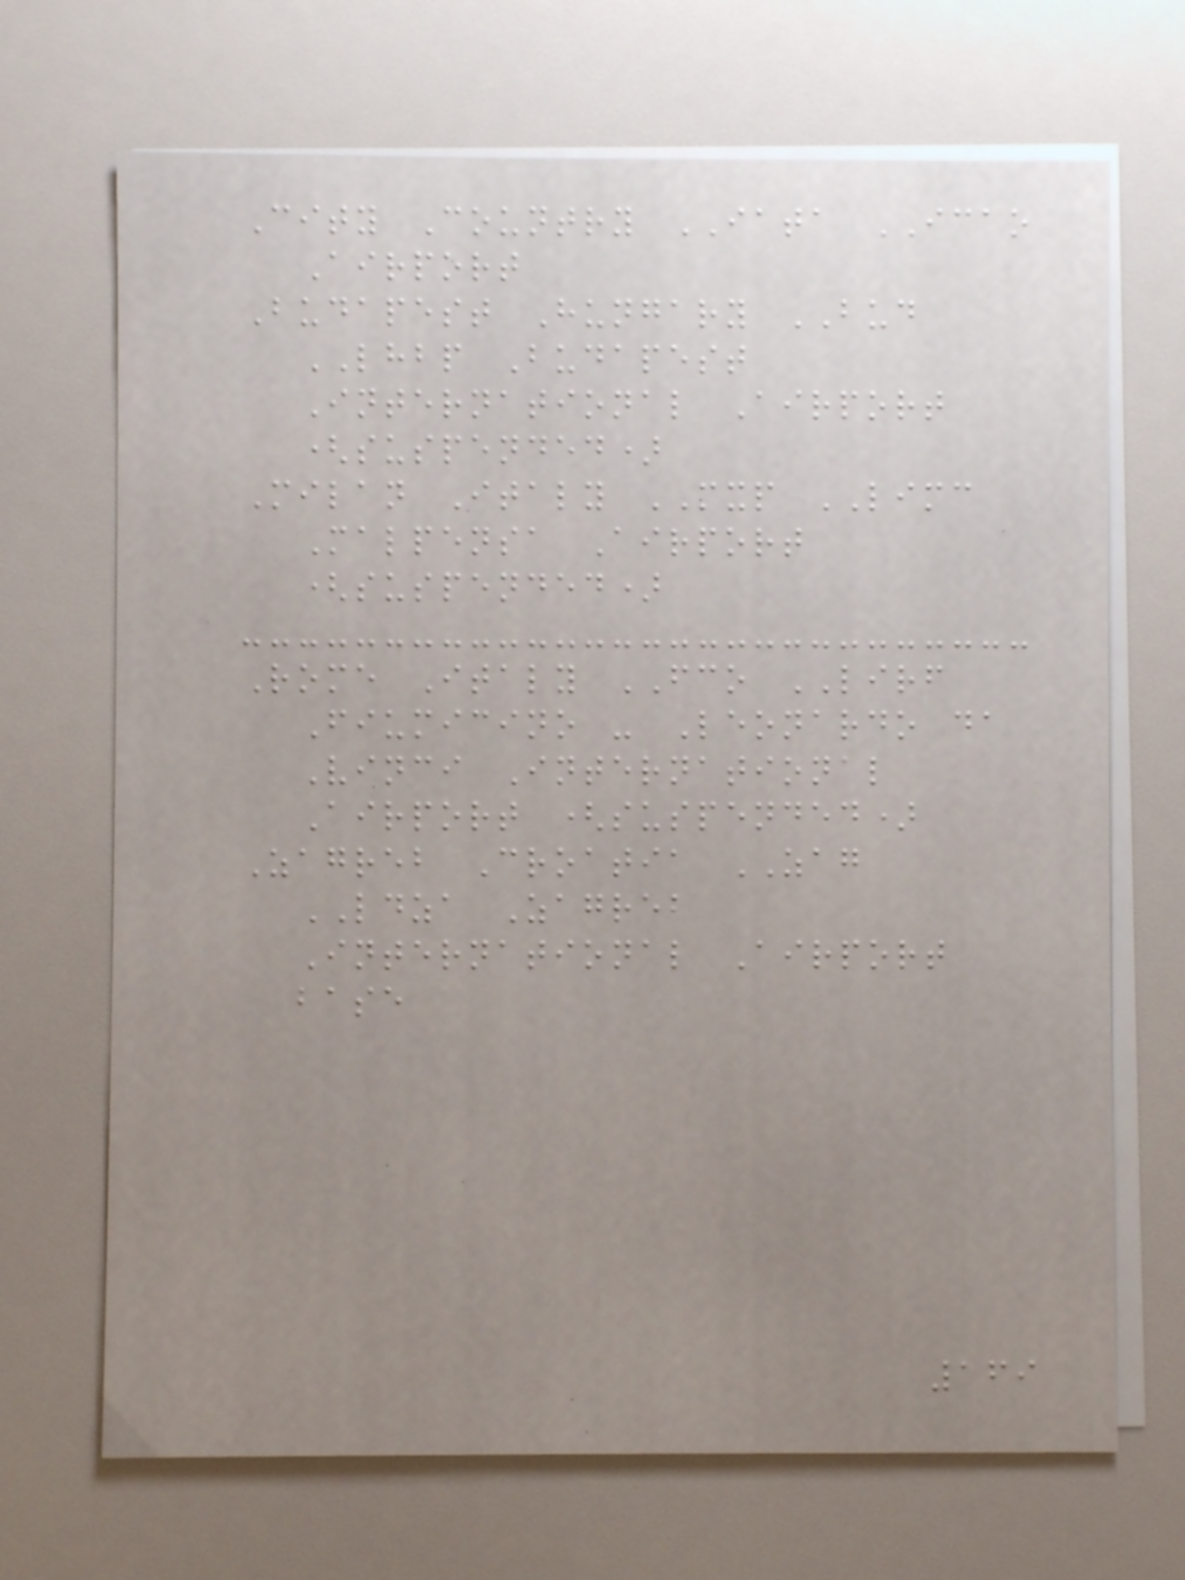City Country IATA ICAO
Airport
Budapest Hungary BUD
LHBP Budapest
International Airport
(suspended)
Milan Italy MXP LIMC
Malpensa Airport
(suspended)
Rome Italy FCO LIRF
Fiumicino - Leonardo da
Vinci International
Airport (suspended)
Zagreb Croatia ZAG
LDZA Zagreb
International Airport
base
169
